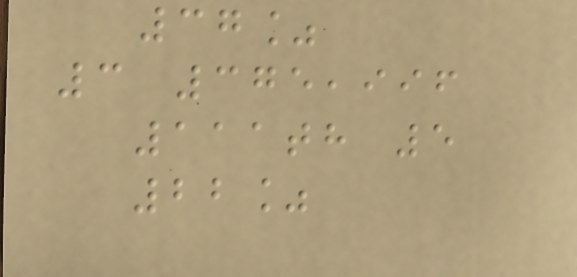37%
3 375,996
111th 5
22%
